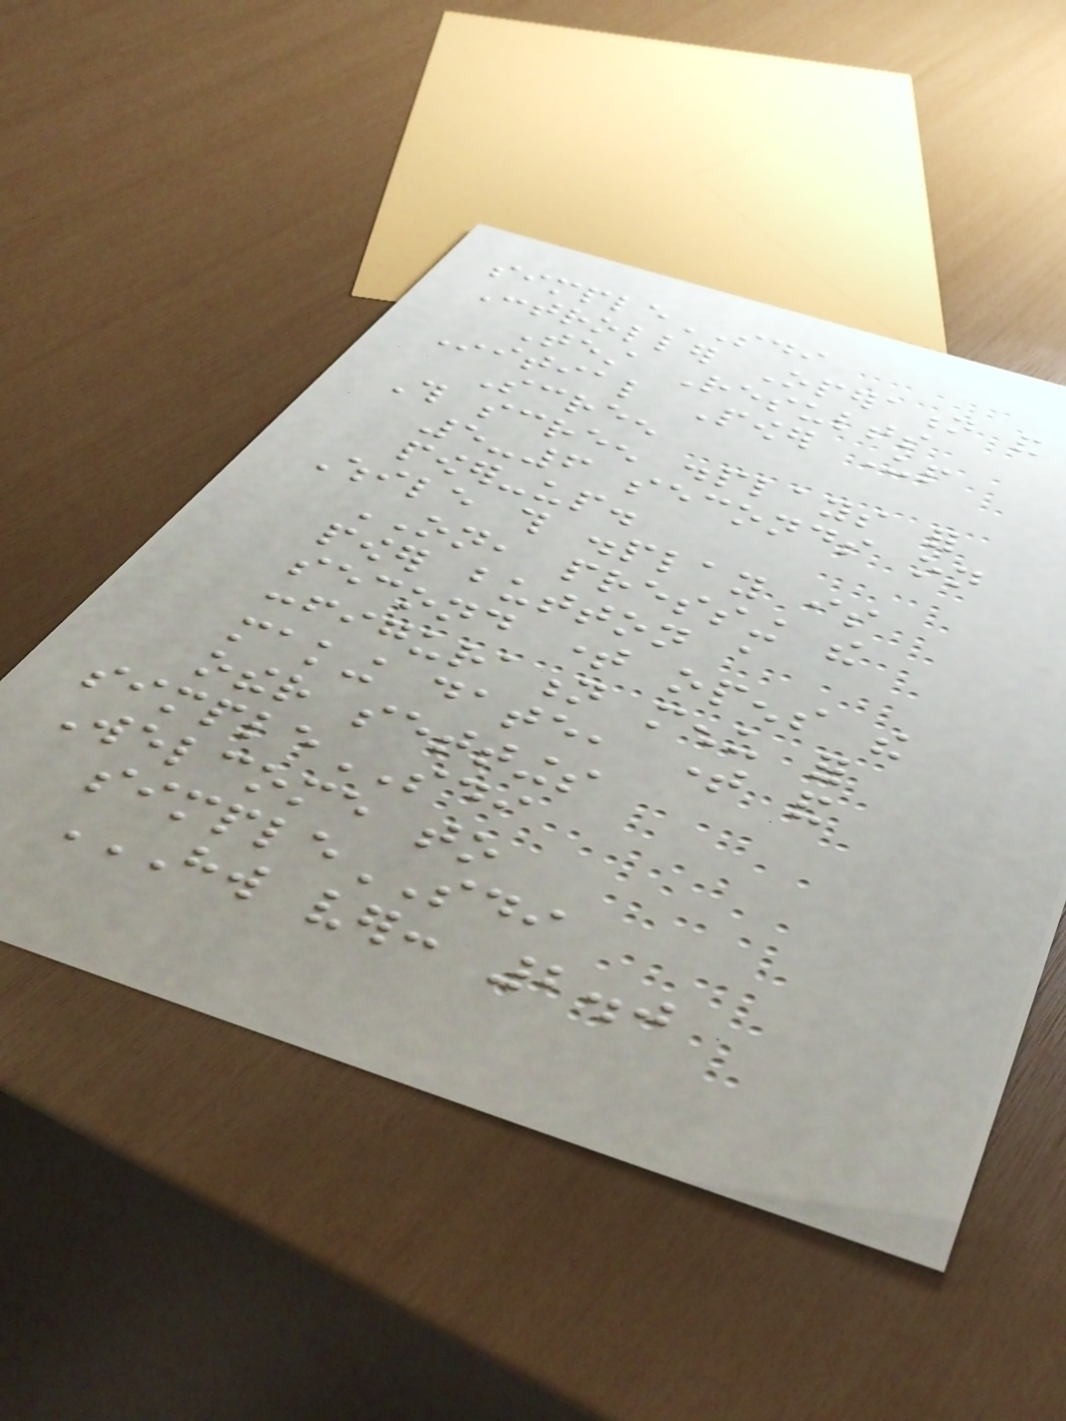simpleSDI
Controller Operation and
Test Results
Initial Power Up
Screen
This screen displays for
5-6 seconds on
power-up.
While this display is
ON, pressing the
power button a
second time opens the
configuration menu for
making date, time and
other settings
simpleSDI
Welcome to
simpleSDI
HW VER: 2.0
